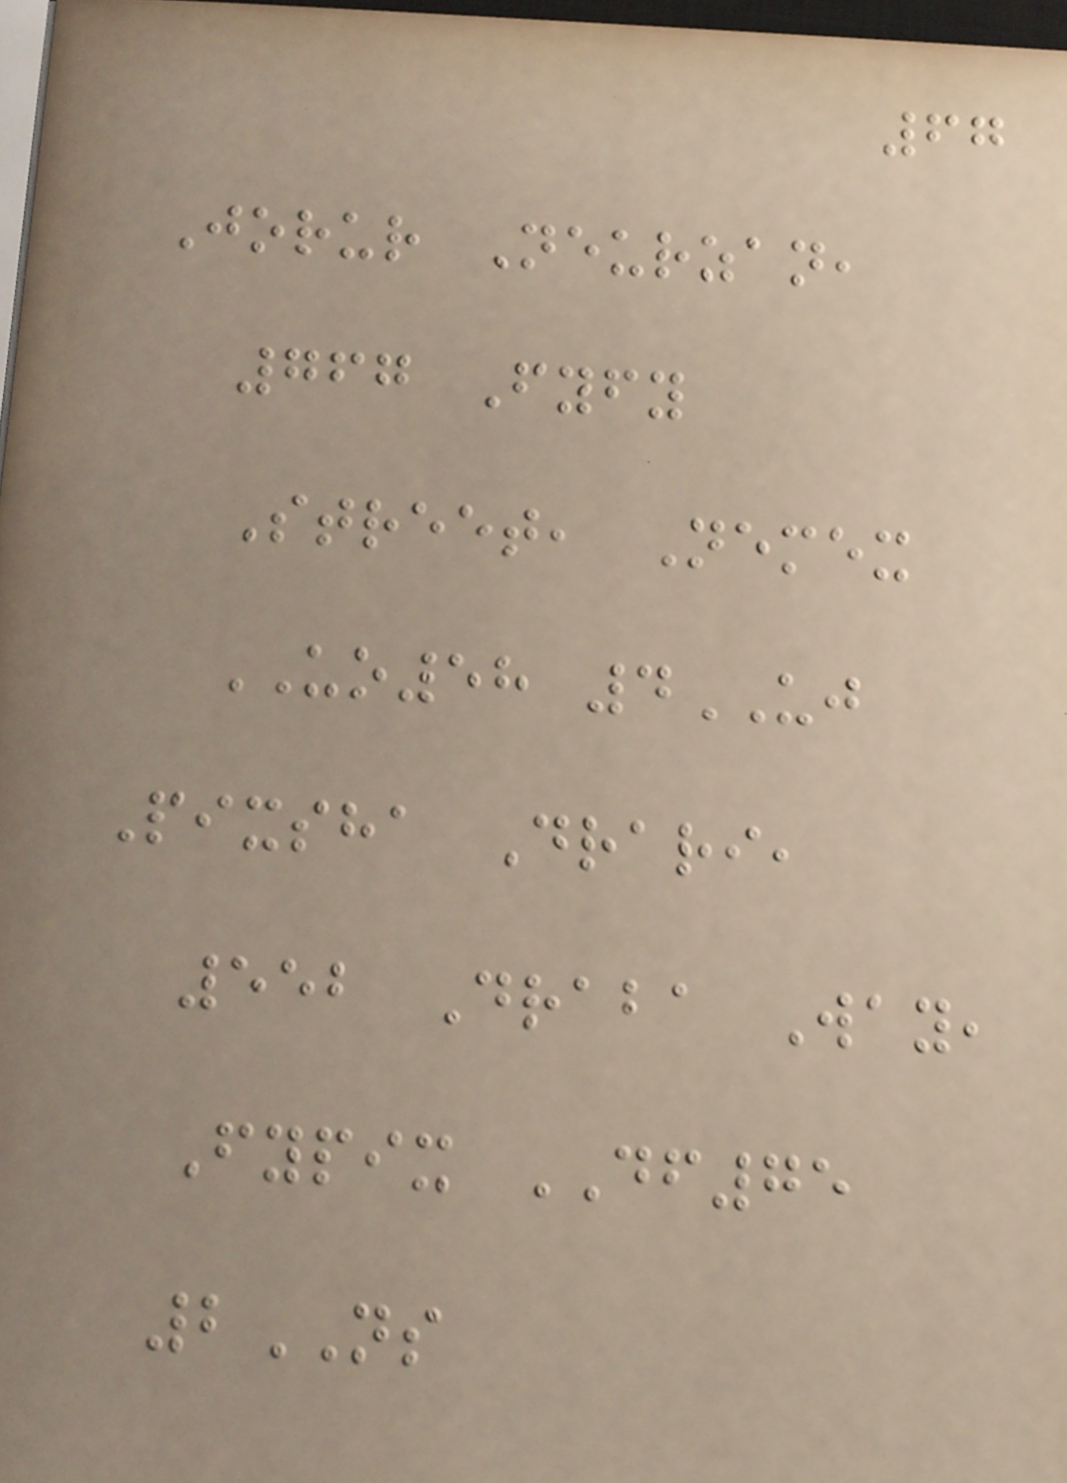67
Jorur Neurzan,
767 Fyfy
Street, Nemex
UO58 4UJ
Pixsha Drari,
552 Draba Way,
Fypix DF75
2NS
